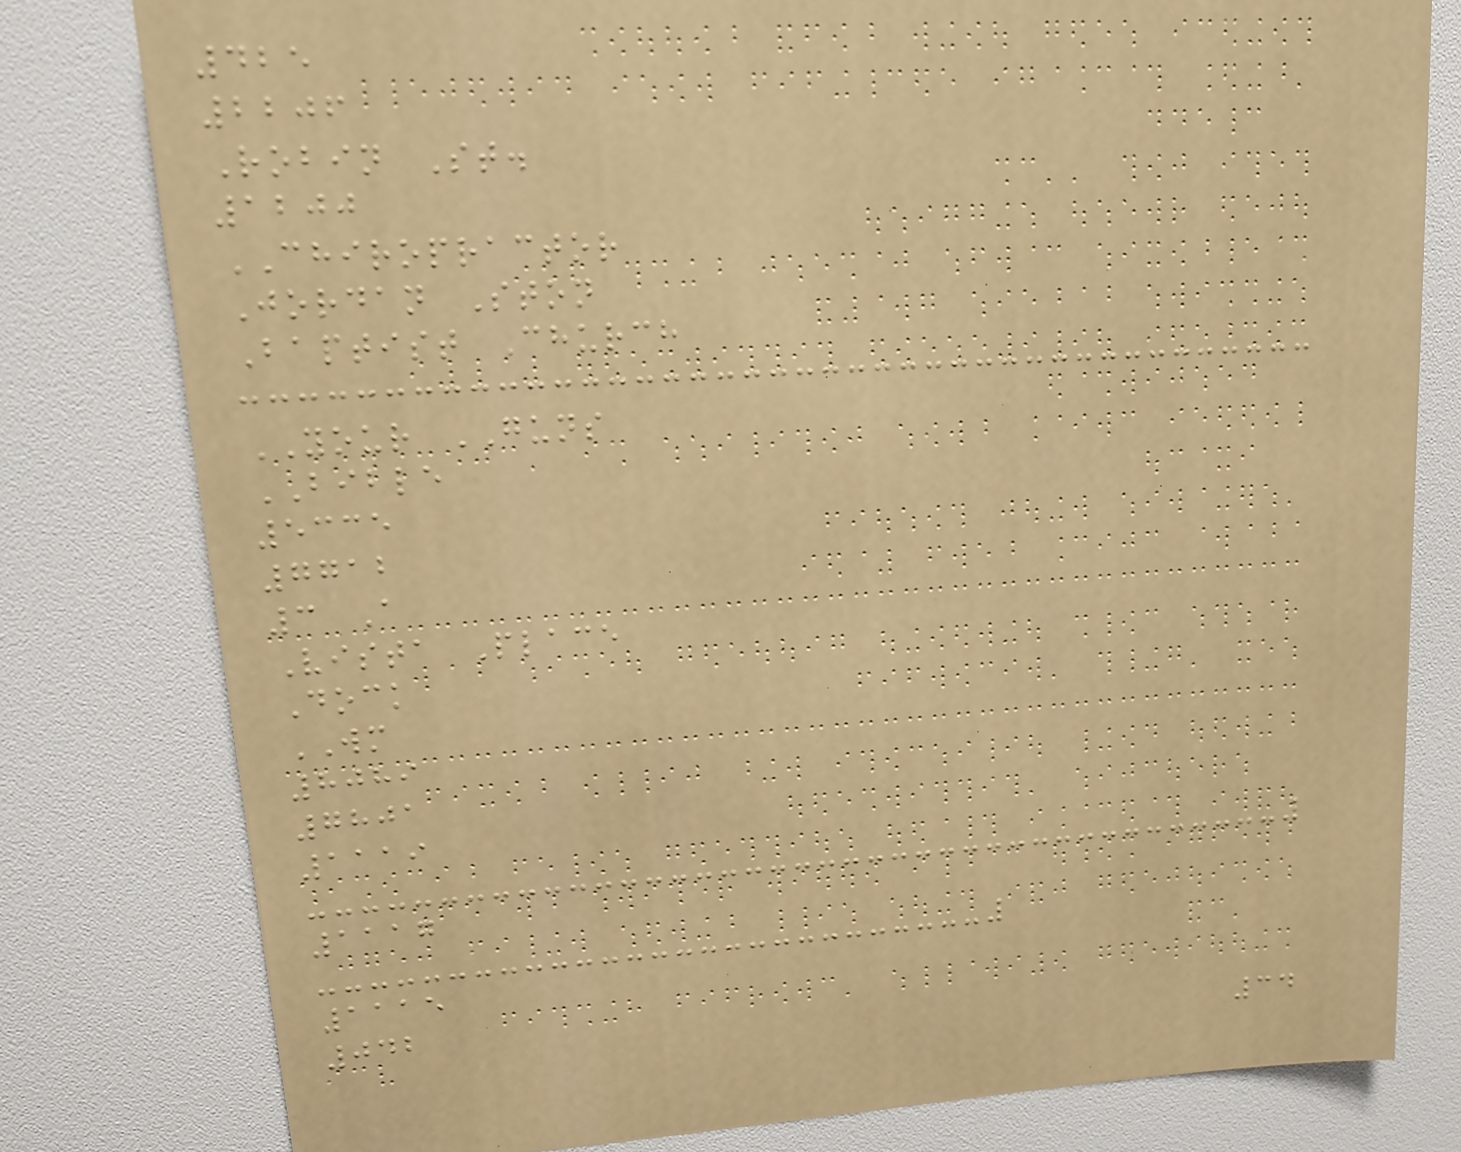425
2206
Robin St.
1200
CHIROPRACTOR
Jordan Ston
Baptist Church
YOUR GUNS
BIBLE
5335
7712
3 A
Vista Place
Dock
WM
8089
7801
1119
1117
1115
042
34
